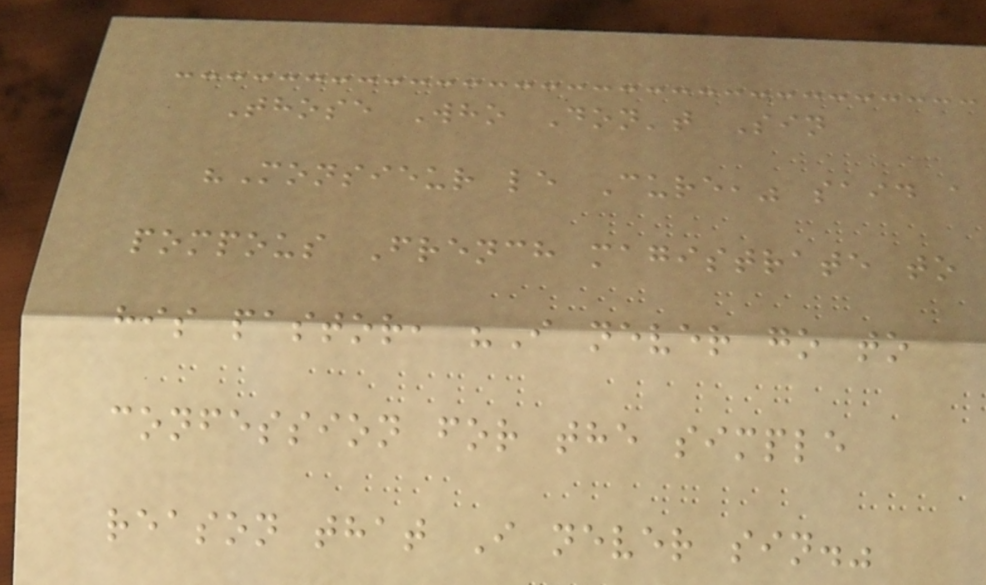Those Who Don't Sin
"Monsieur le Cure," said a
pompous French magistrate to
his pastor, "I never go to
confession for the simple
reason that I never sin."
